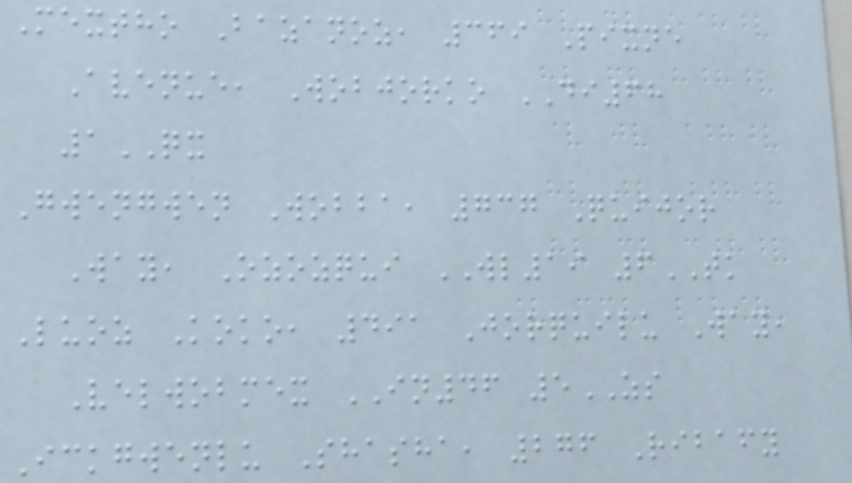Mextho Bazanoz, 369 Pixne
Avenue, Wobjorko DI68
1QX
Gwengwen Wobba, 737 Quijor
Way, Ozozqui WL19 6TK
Luoz Koko, 491 Jorquilu Way,
Velwobmex IN46 5ZS
Ickgwenlu Shasha, 276 Ribafy
